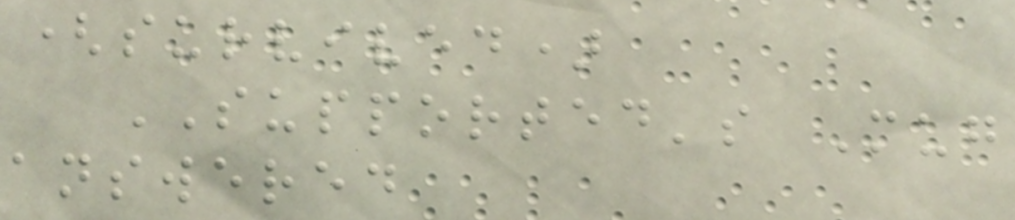(survived)
SUPPORTED's Mug
answered
